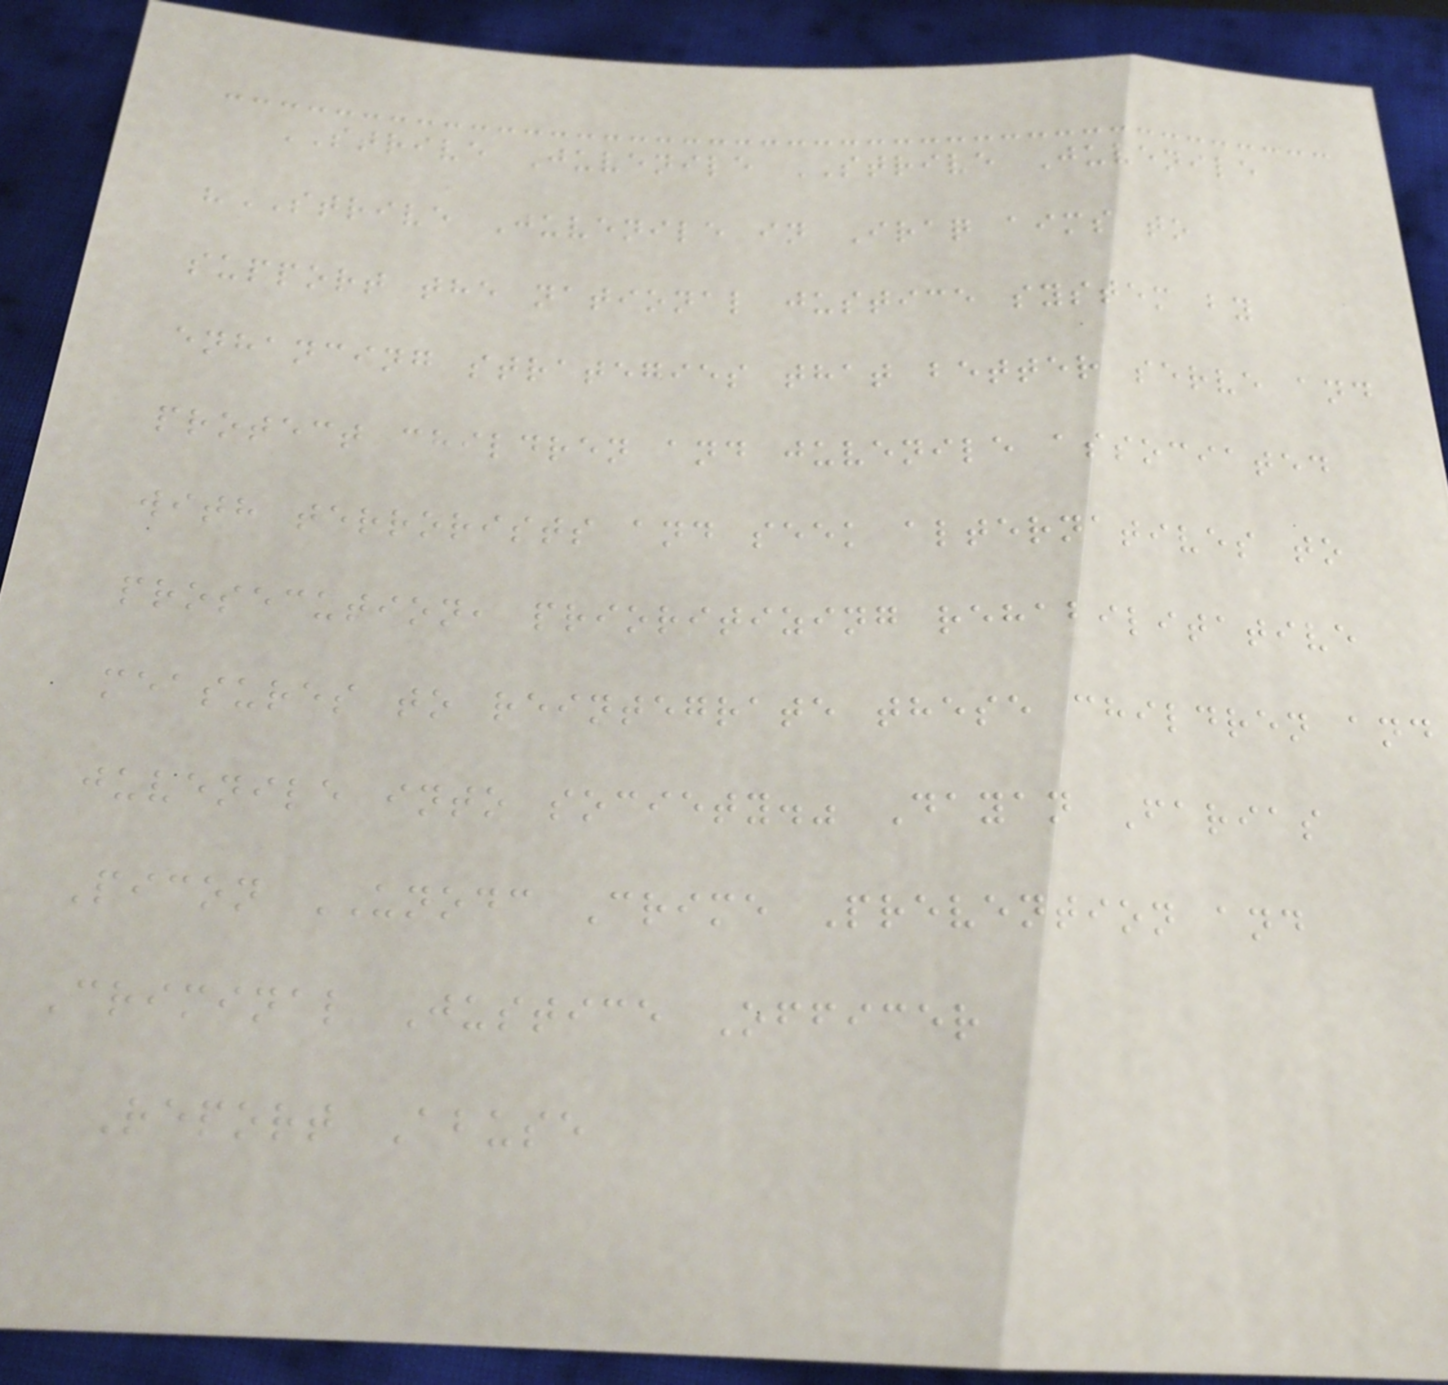STRIVE Juvenile STRIVE Juvenile
"STRIVE Juvenile in Iraq aims to
support the national justice system by
enhancing strategies that better serve and
protect children and juvenile associated
with terrorists and seek alternatives to
prosecution, prioritizing rehabilitative
measures to reintegrate these children and
juvenile into society." Dayan Farias
Picon UNODC Crime Prevention and
Criminal Justice Officer
Report Abuse
